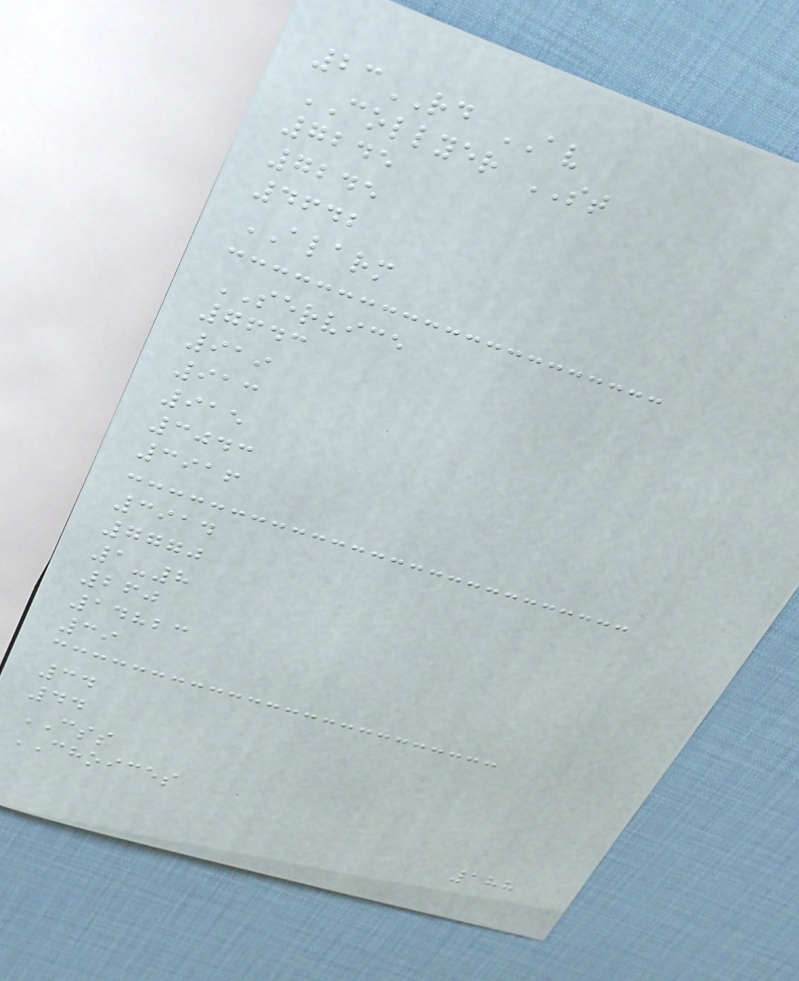23RD AV
COLLYER ST
7245
7245
4642
ALARM
SERVICE
7643
919
913
915
3043
3916
3914
7770
1-8
260
14823
39
34
44
CSS
CHOICES
188
